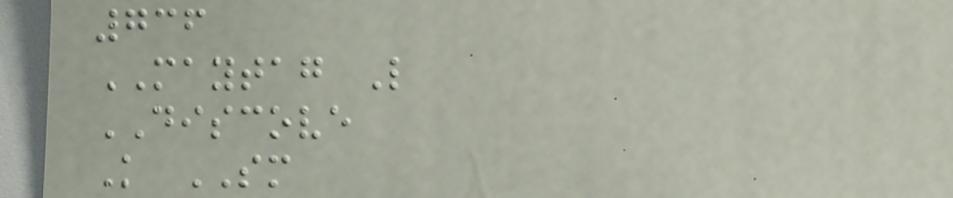736
MAYTAG L
DISCOVE
K SM
